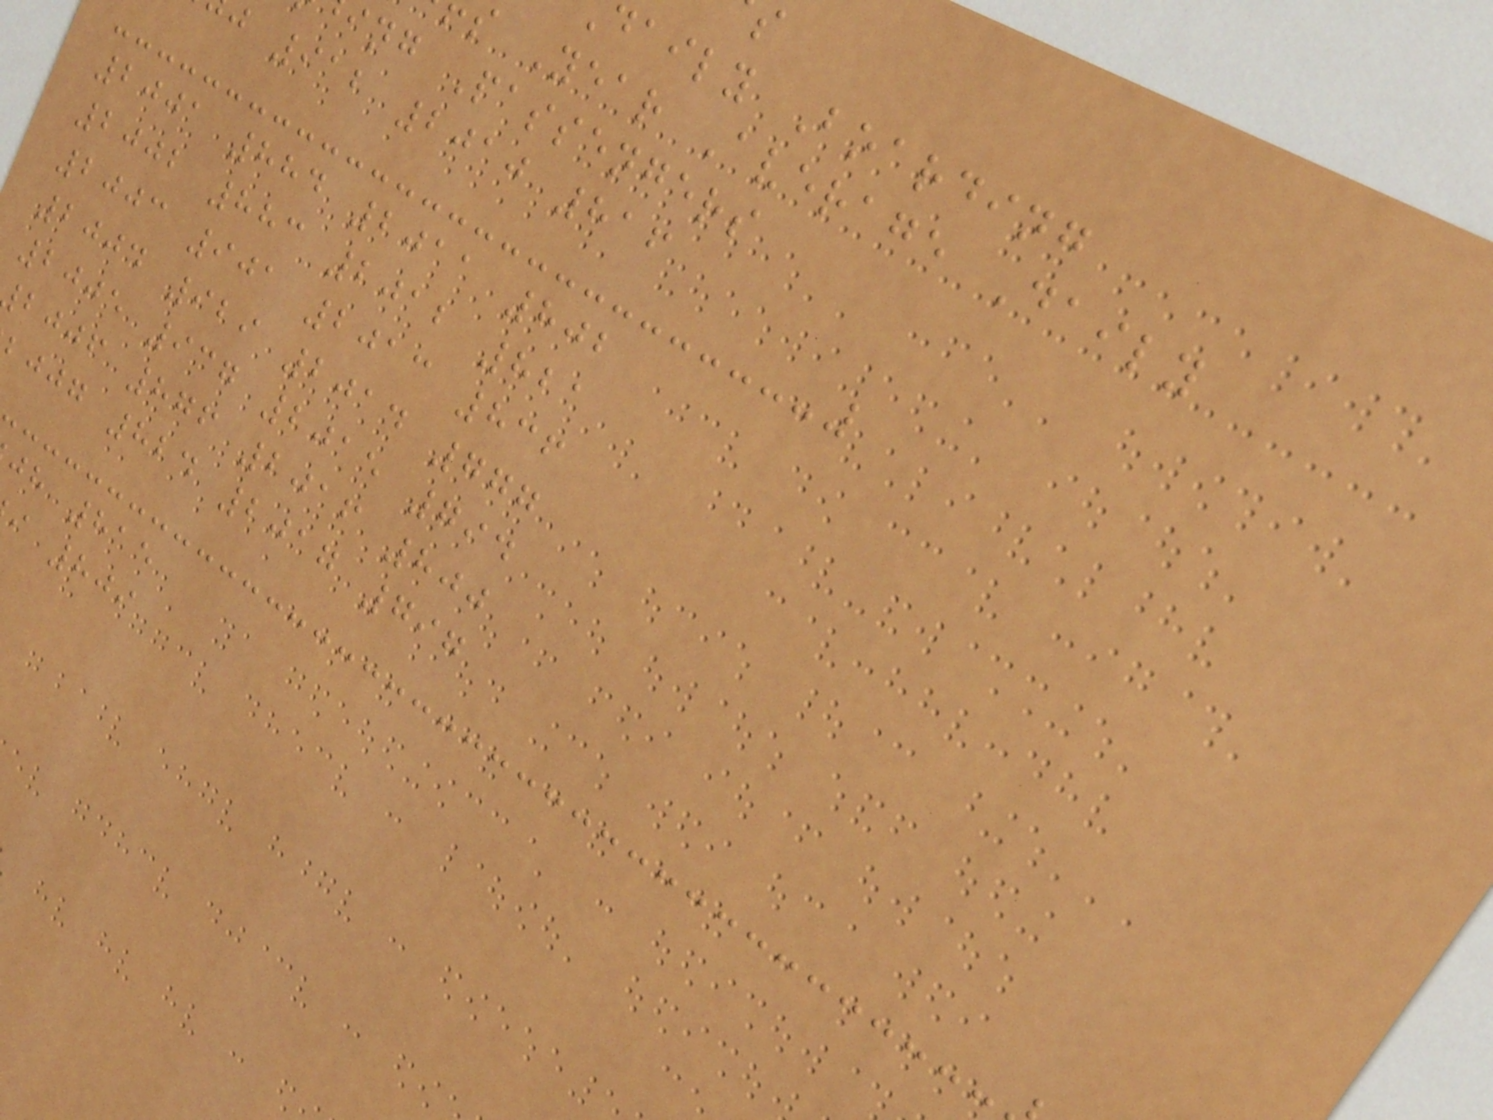daily Boarding
s Year Average Daily
ing Passengers
j 912 2010 816
2001 884 2011 802
2002 883 2012 821
2003 901 2013 836
2004 929 2014 777
2005 937 2015 794
bjjf 876 2016 800
jjg 824 2017 797
jh 815
i 809
